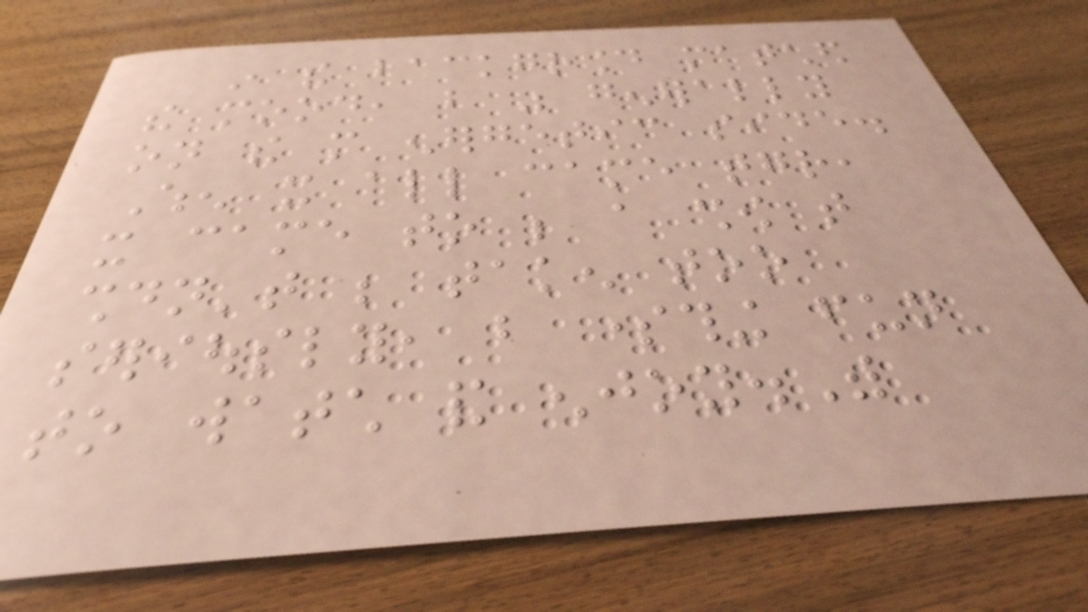in the background matched
the mood, but was generally
on the more energetic side.
When it all came together,
it came to be a show that
shouldn't be taken too
seriously, but something fun
to watch and enjoy.With
